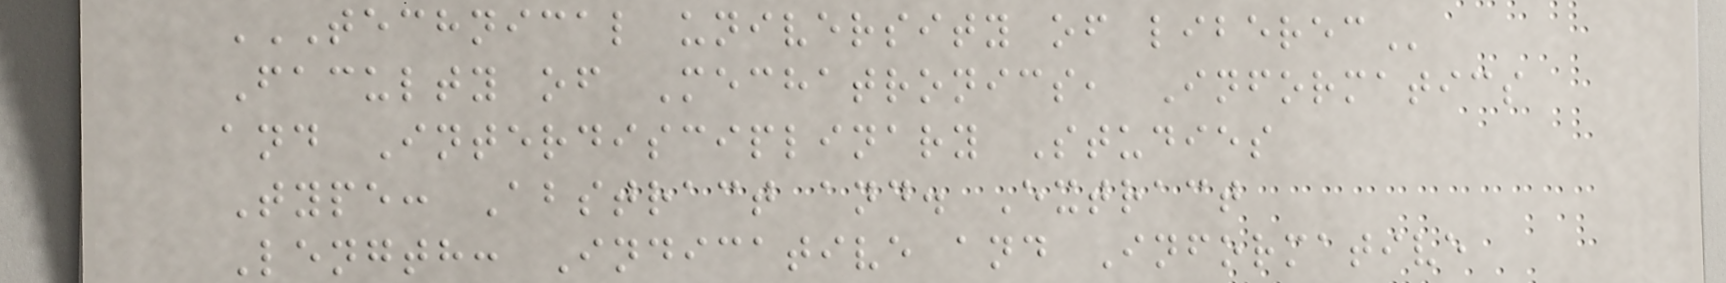TECHNICAL UNIVERSITY OF LIBEREC
Faculty of Mechatronics, Informatics
and Interdisciplinary Studies
Type: Abstract and. Extract
Length: Indicative and Informative
